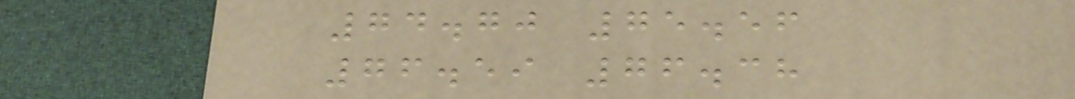74.70 75.56
76.59 76.38
